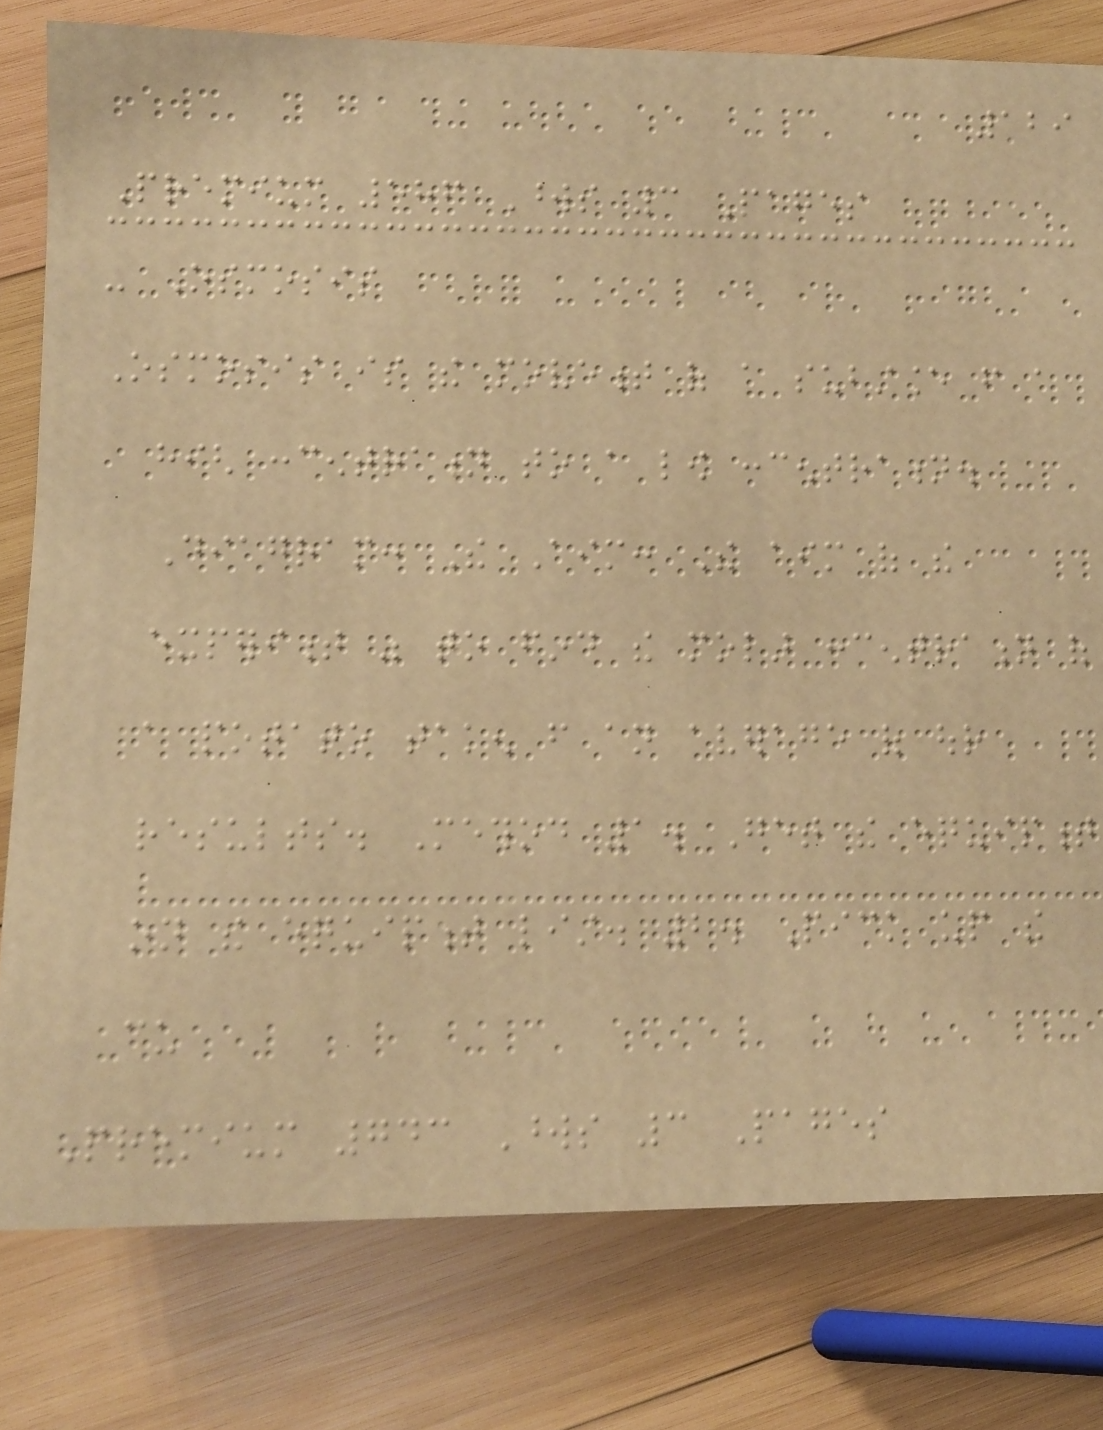129
Premium 586 Words 3 Pages
- Osmosis
Osmosis is the movement of a substance from a
high concentration to a low concentration.
Diagram: The Aim: The aim of the
experiment was to find the molar concentration of
a potato taken from an average of our
results. Method 1. Get the equipment
on the equipment list. 2. Pick up the
cu
Premium 743 Words 3 Pages
